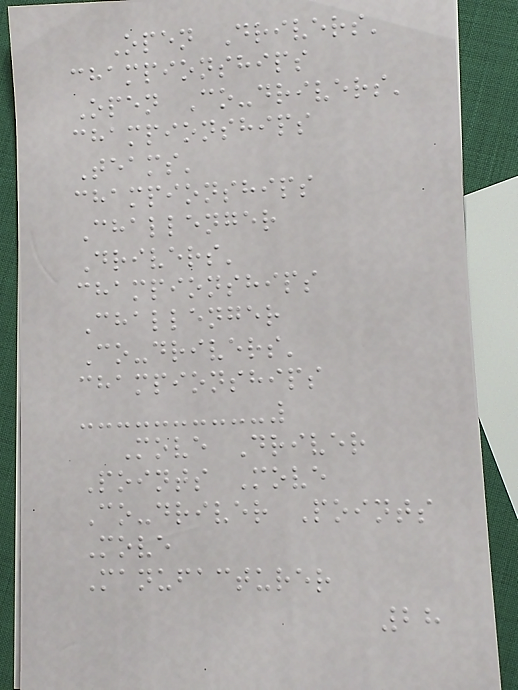Open Drivers'
championships
Open Co-drivers'
championships
Teams'
championships
Challenger
Drivers'
championships
Challenger
Co-drivers'
championships
Move Driver
Points Move
Co-driver Points
Move
Manufacturer
28
